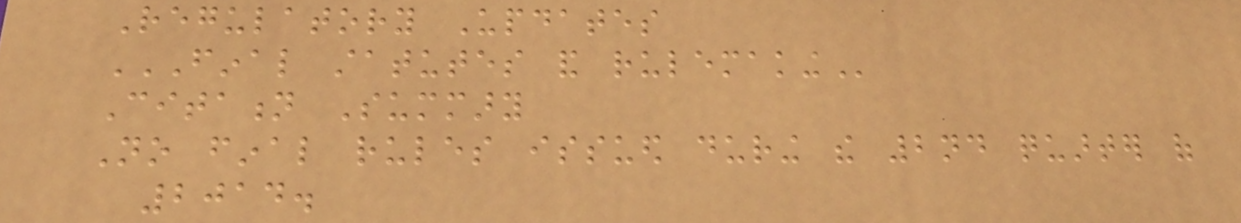Regulatory Updates
FINAL STATUTES AND RULEMAKING
Citation Summary
No final rules issued during the 2nd quarter of
2014.
